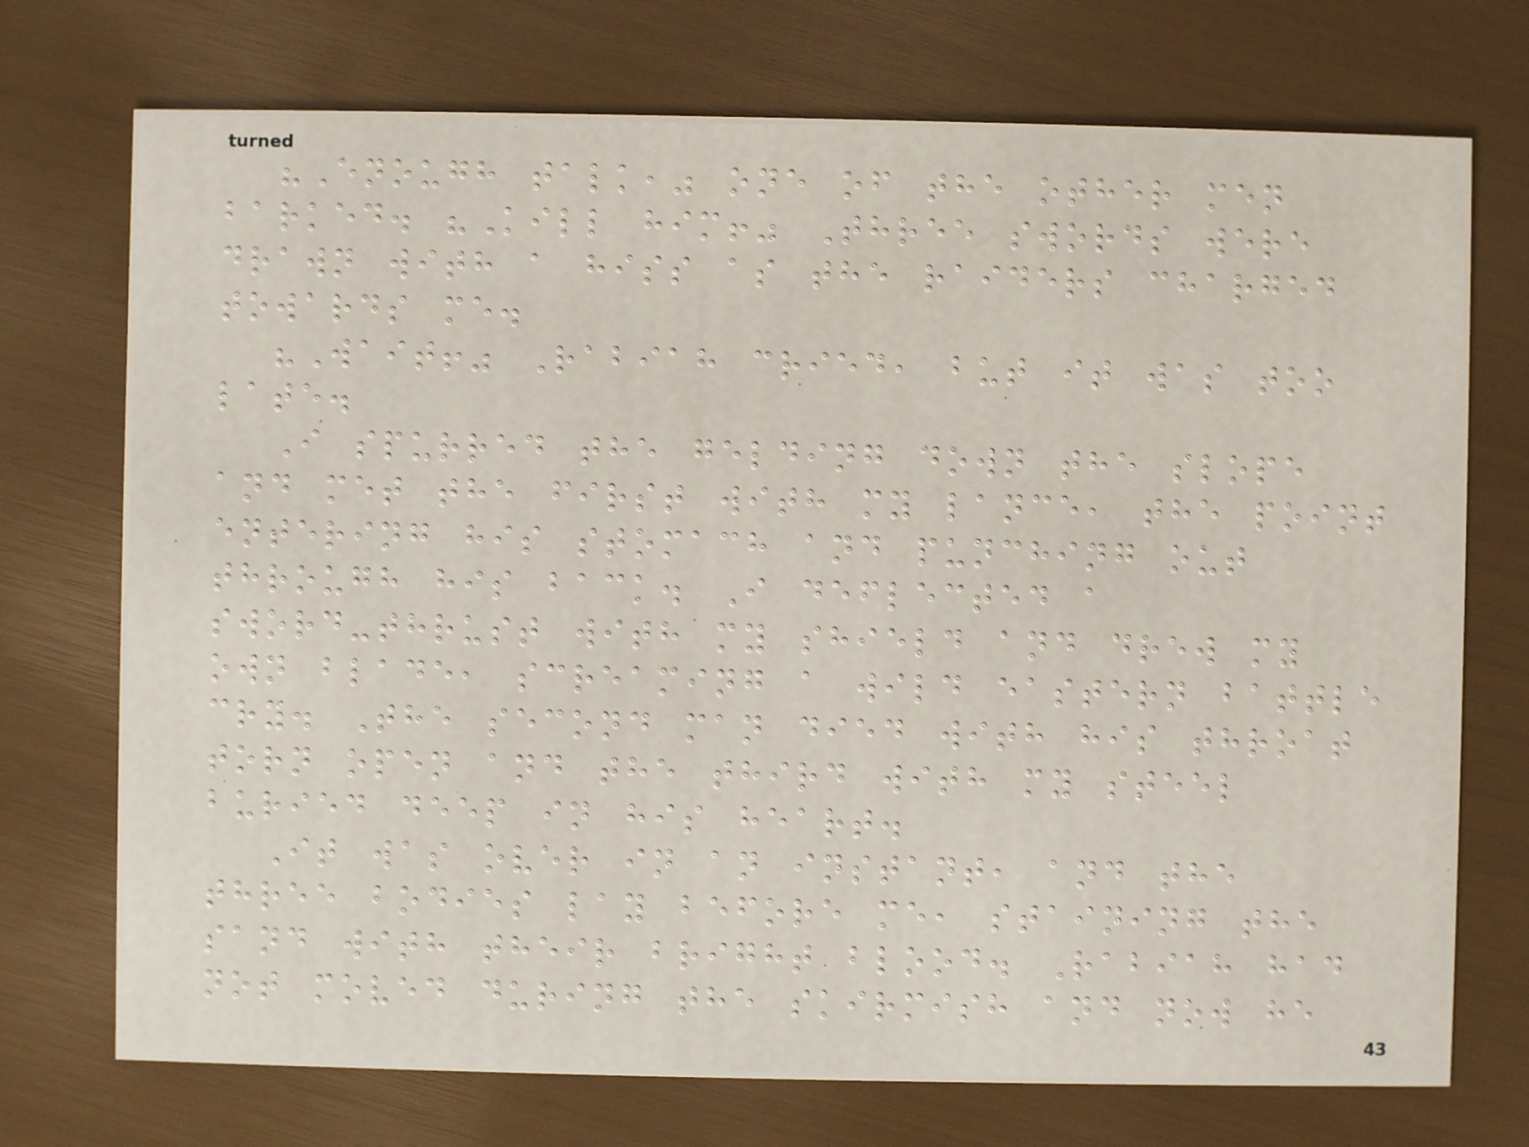"Enough talk," one of the other men
barked. "Kill him!" Three swords were
drawn with a hiss as the raiders charged
towards me.
"Wait!" Rabiah cried, but it was too
late.
I spurred the gelding down the slope
and met the first with my lance, the point
entering his stomach and punching out
through his back. I deflected a
sword-thrust with my shield and drew my
own blade, screaming a wild eastern battle
cry. The second man died with his throat
torn open and the third with my steel
buried deep in his heart.
It was over in an instant, and the
three bodies lay before me, staining the
sand with their bright blood. Rabiah had
not moved during the skirmish and now he
